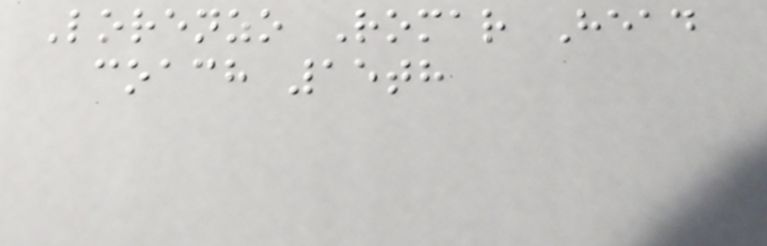Lorenzo Romar Head
coach 15th
